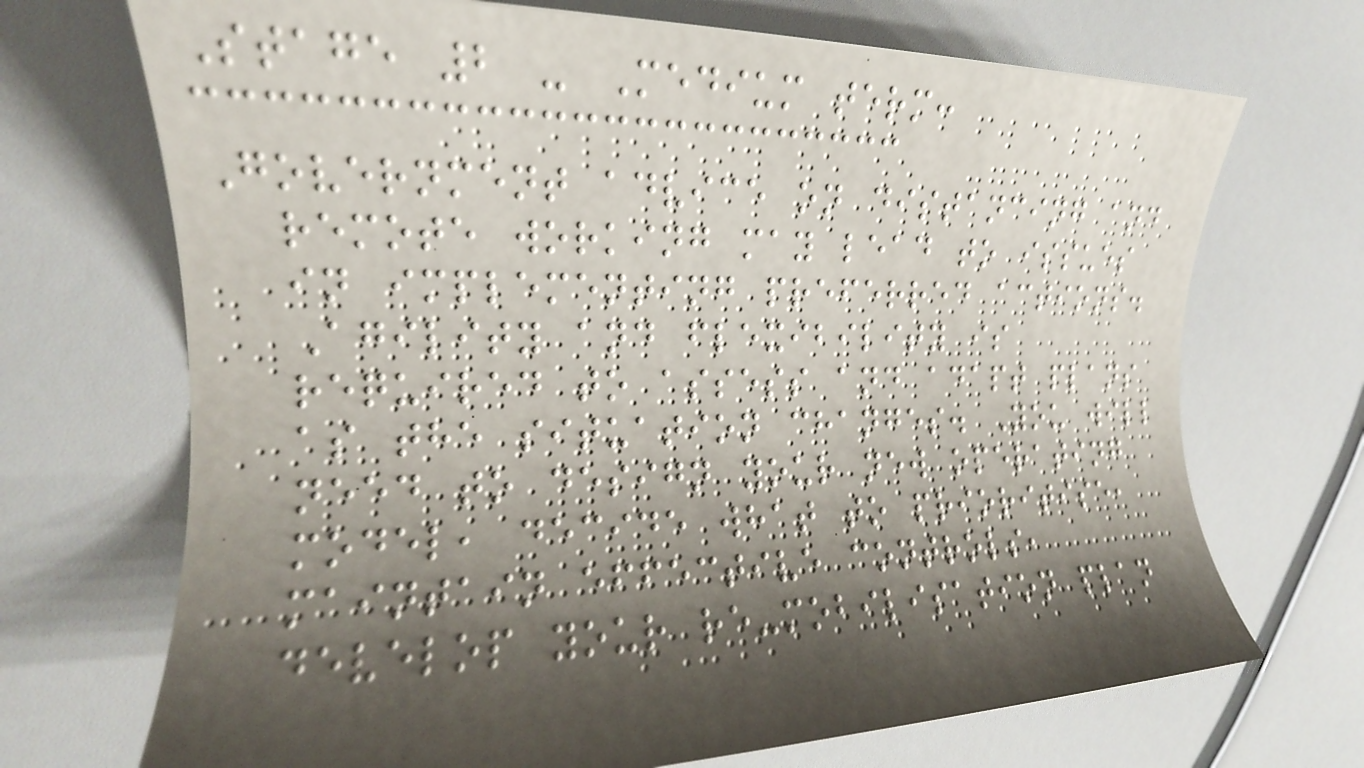Stage 2 - Medium term:
Government advice on distancing and
remote working may lead to issues
in implementing preferred actions.
Agility and flexibility is
required to assess and adapt plans
as the situation changes. You will
need to design your new operating
model, decide what to prioritise,
maintain effective controls,
develop your re-mobilisation plan
